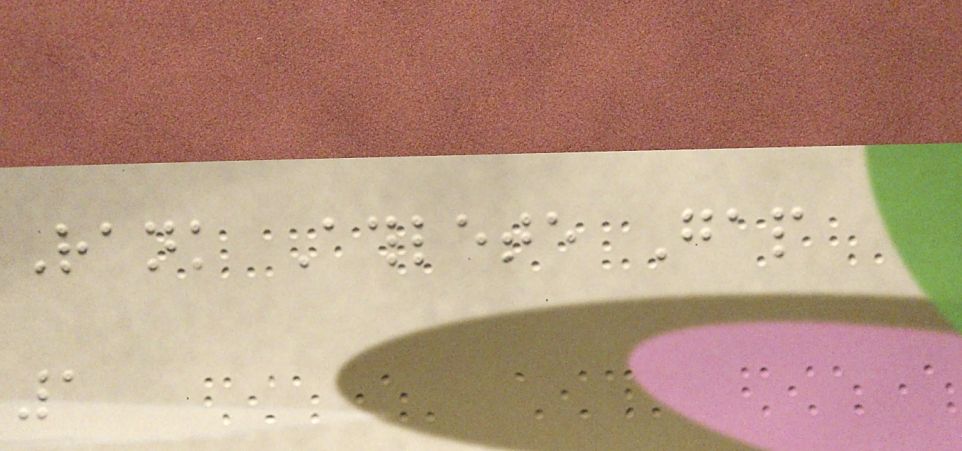Rank Athlete Gap
1
